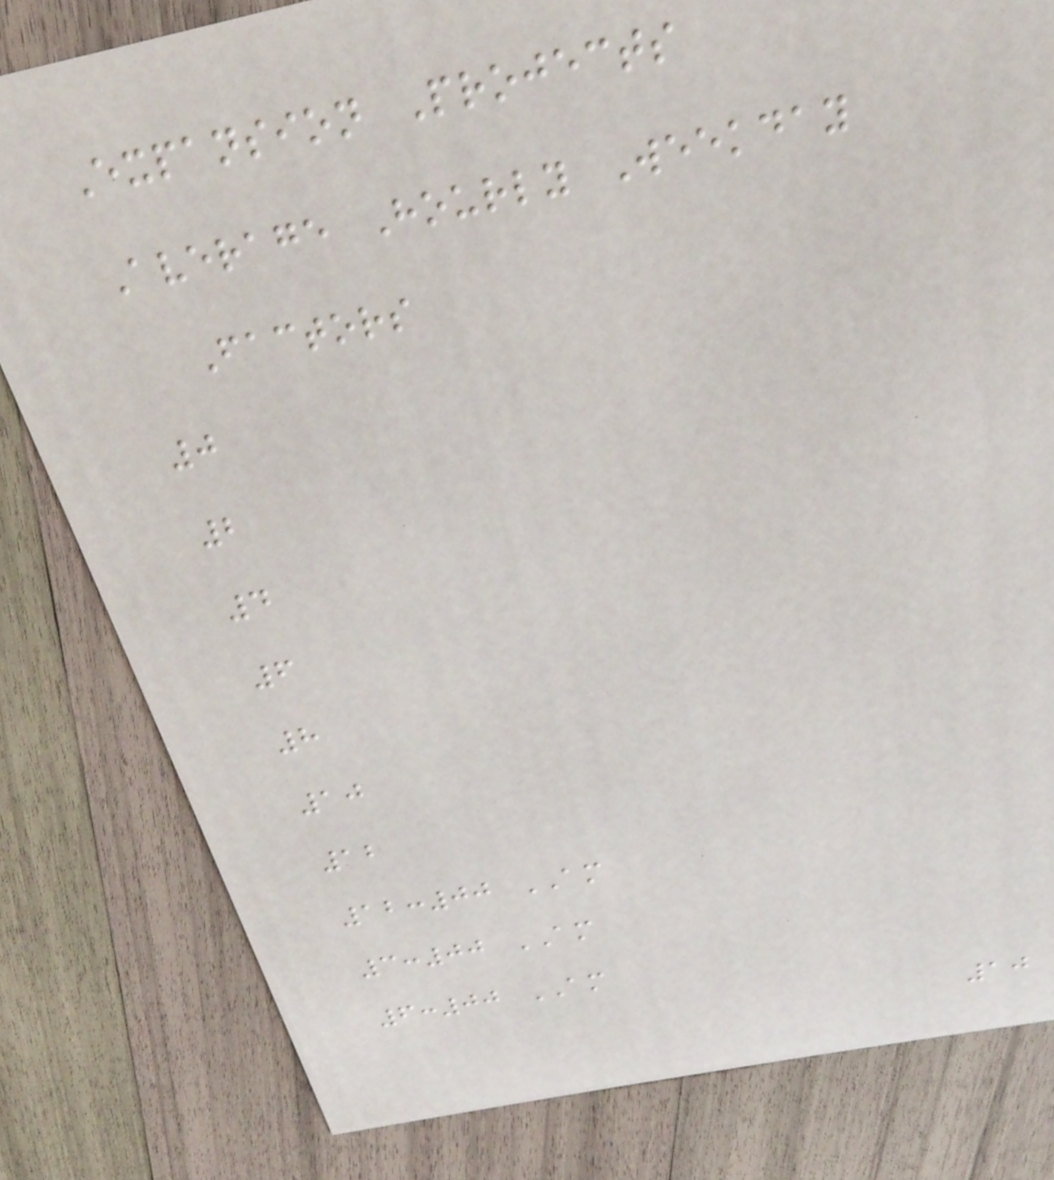Expansion Projects
Average Hourly Weekday
Factors
0
2
4
6
8
10
12
12:00 AM
3:00 AM
6:00 AM
10
